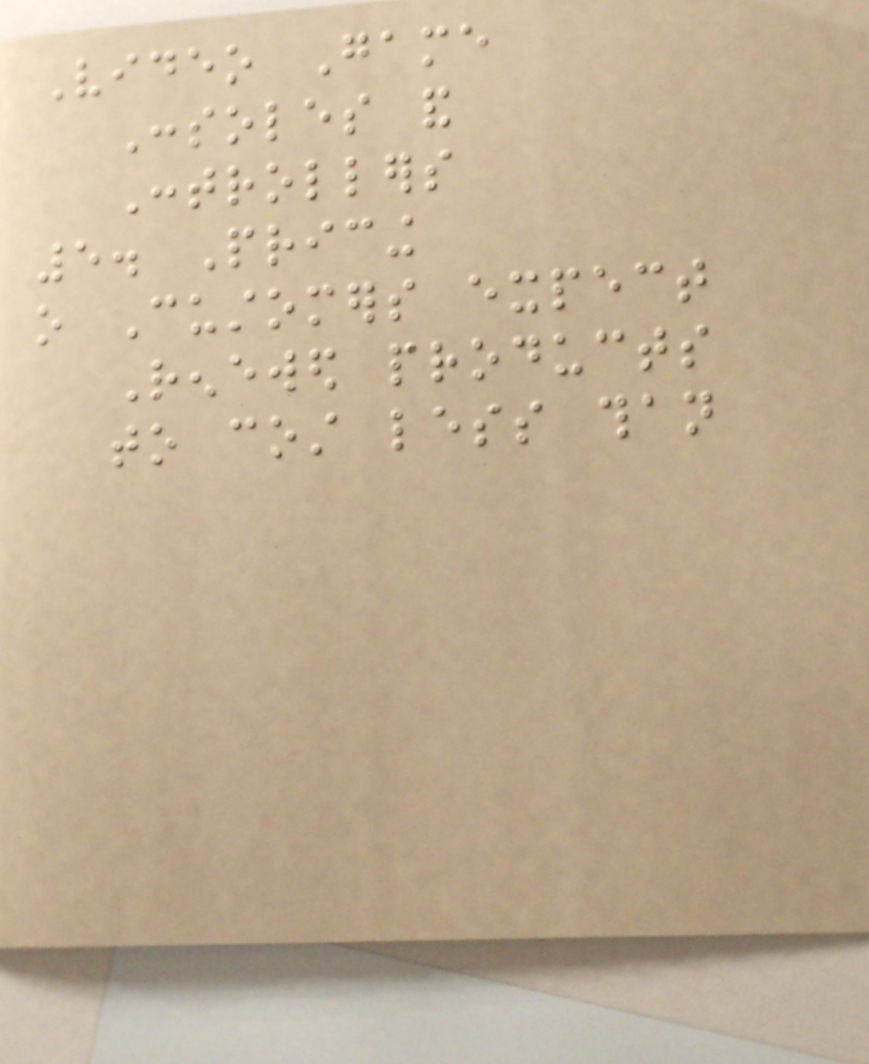Video Game
Consoles and
Controllers
5. Pricing
o Customers expect
Renewed products
to cost less than
